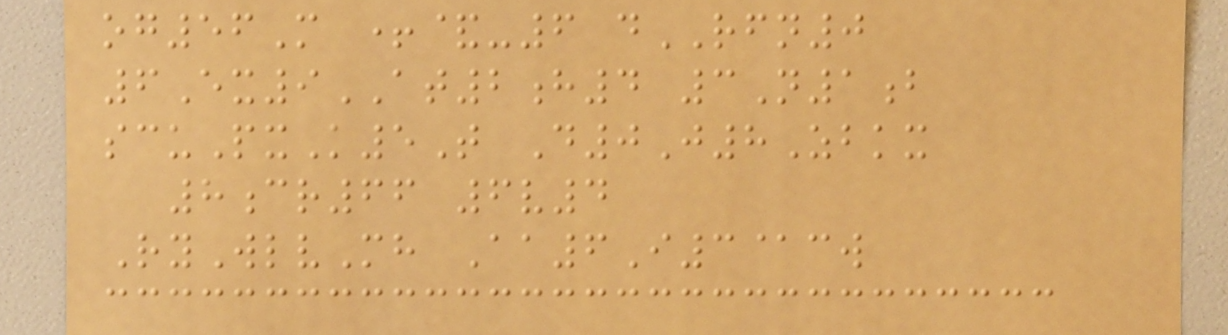og56M +&-6 dRFN0
6Ex9AT2h4 3N1b
scuPxK5T D0J8Zbkx
8cr66 6v4
RyWlvMh Aa6I3@cw
